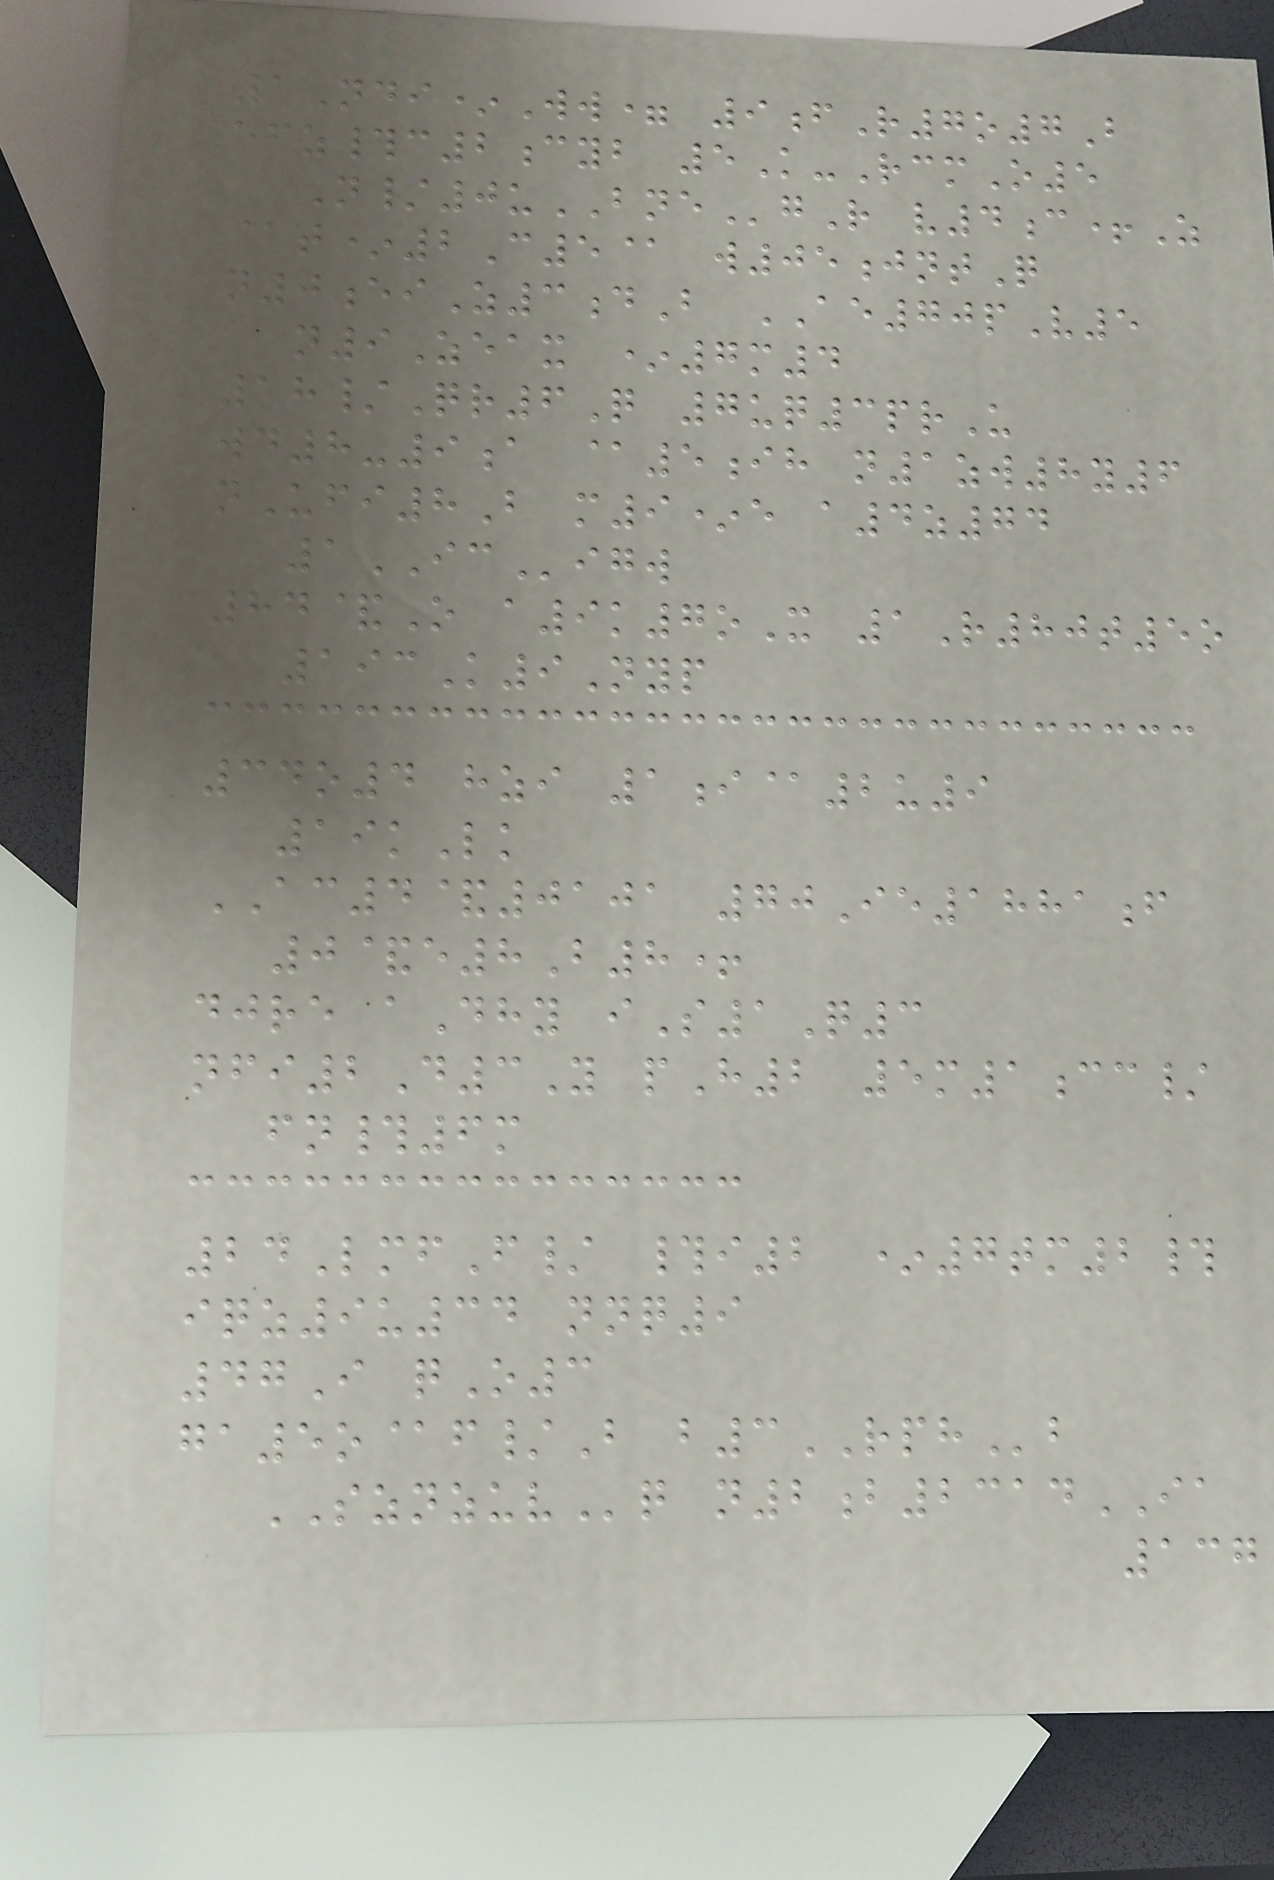1Ndi*Ww= 9fR7o7B
efz#c2cyb 5K-RcmO5
N/0uBNEgR v4c+Z
@t*2C5@ w05jntQ
n0eiZ3dB AE70pV5
n9Zeax *7m4
18/Qr6Q 7uq3prU
wd8-9a @5ih n1zw8y6
nUfi8B m9*e a4z74
1ICigw
84&O a9k7oX 1R80t5o
193K9Nyp
34o4 hzi 1i@2u9
19kLk
AC4&0101 70Ie1881f
0&e8B8+
djre aDhy iS1Q3
nfi2D3Y pH2 5m1cc/
fn#6m
24LmfF/ #i2 *7tm2#
iqz9u34 nnq9
47I qO3
ga5o@f/B b3RPHb
SZNZUVq n2b2314IA
137
